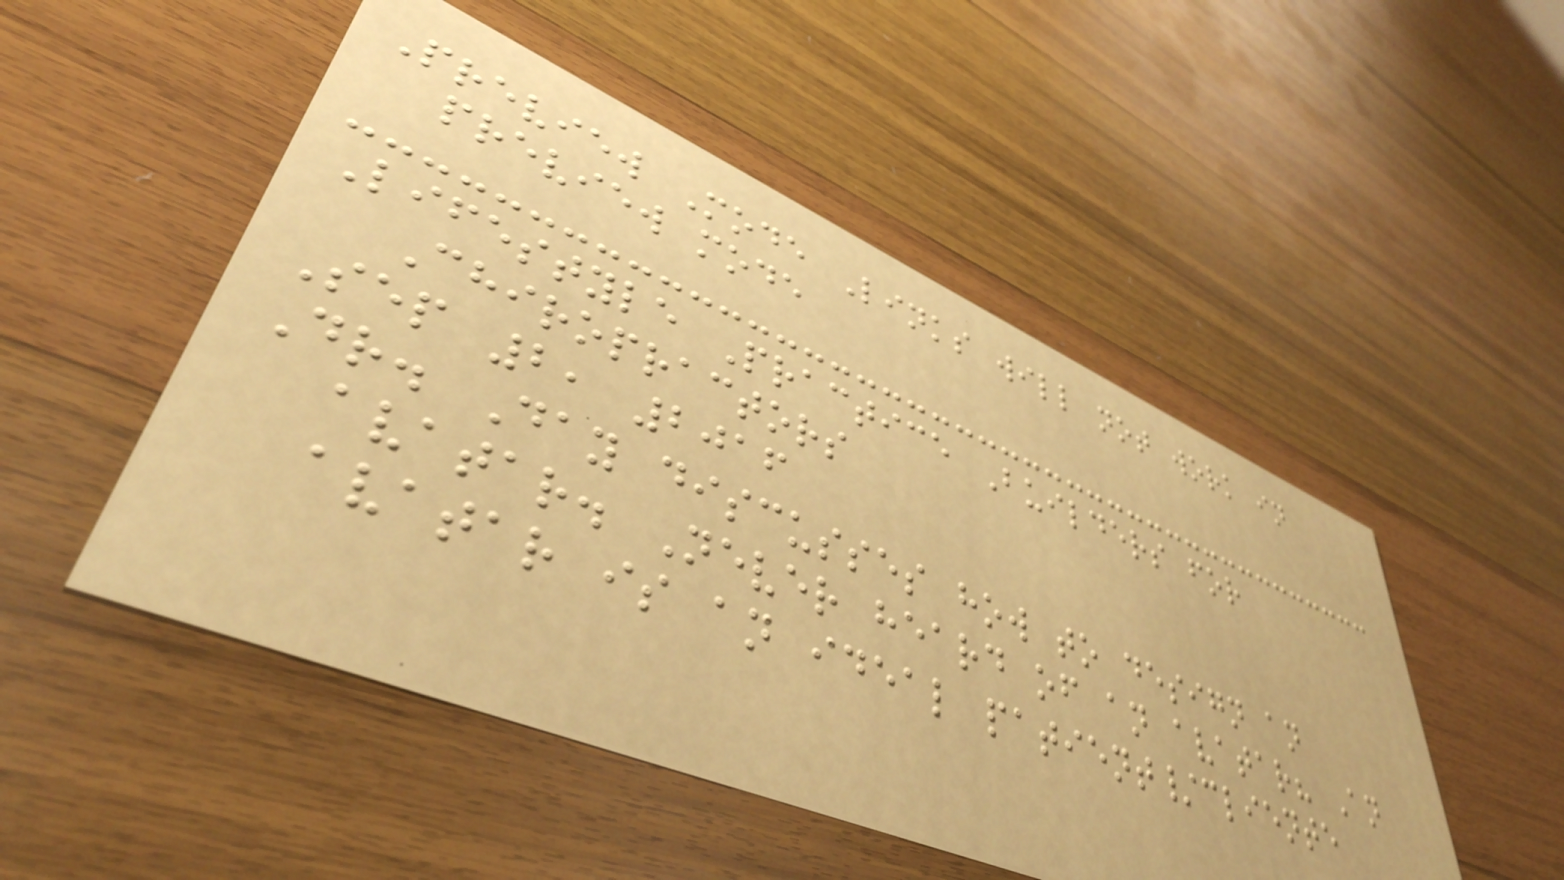Preview Mode Links will not work in
preview mode
Lifestyle Practice Builders for
Chiropractors
Sep 2, 2016
Dr. Day discusses how to design an
avatar. Never heard of an avatar? An
avatar is an ideal patient/cliente
